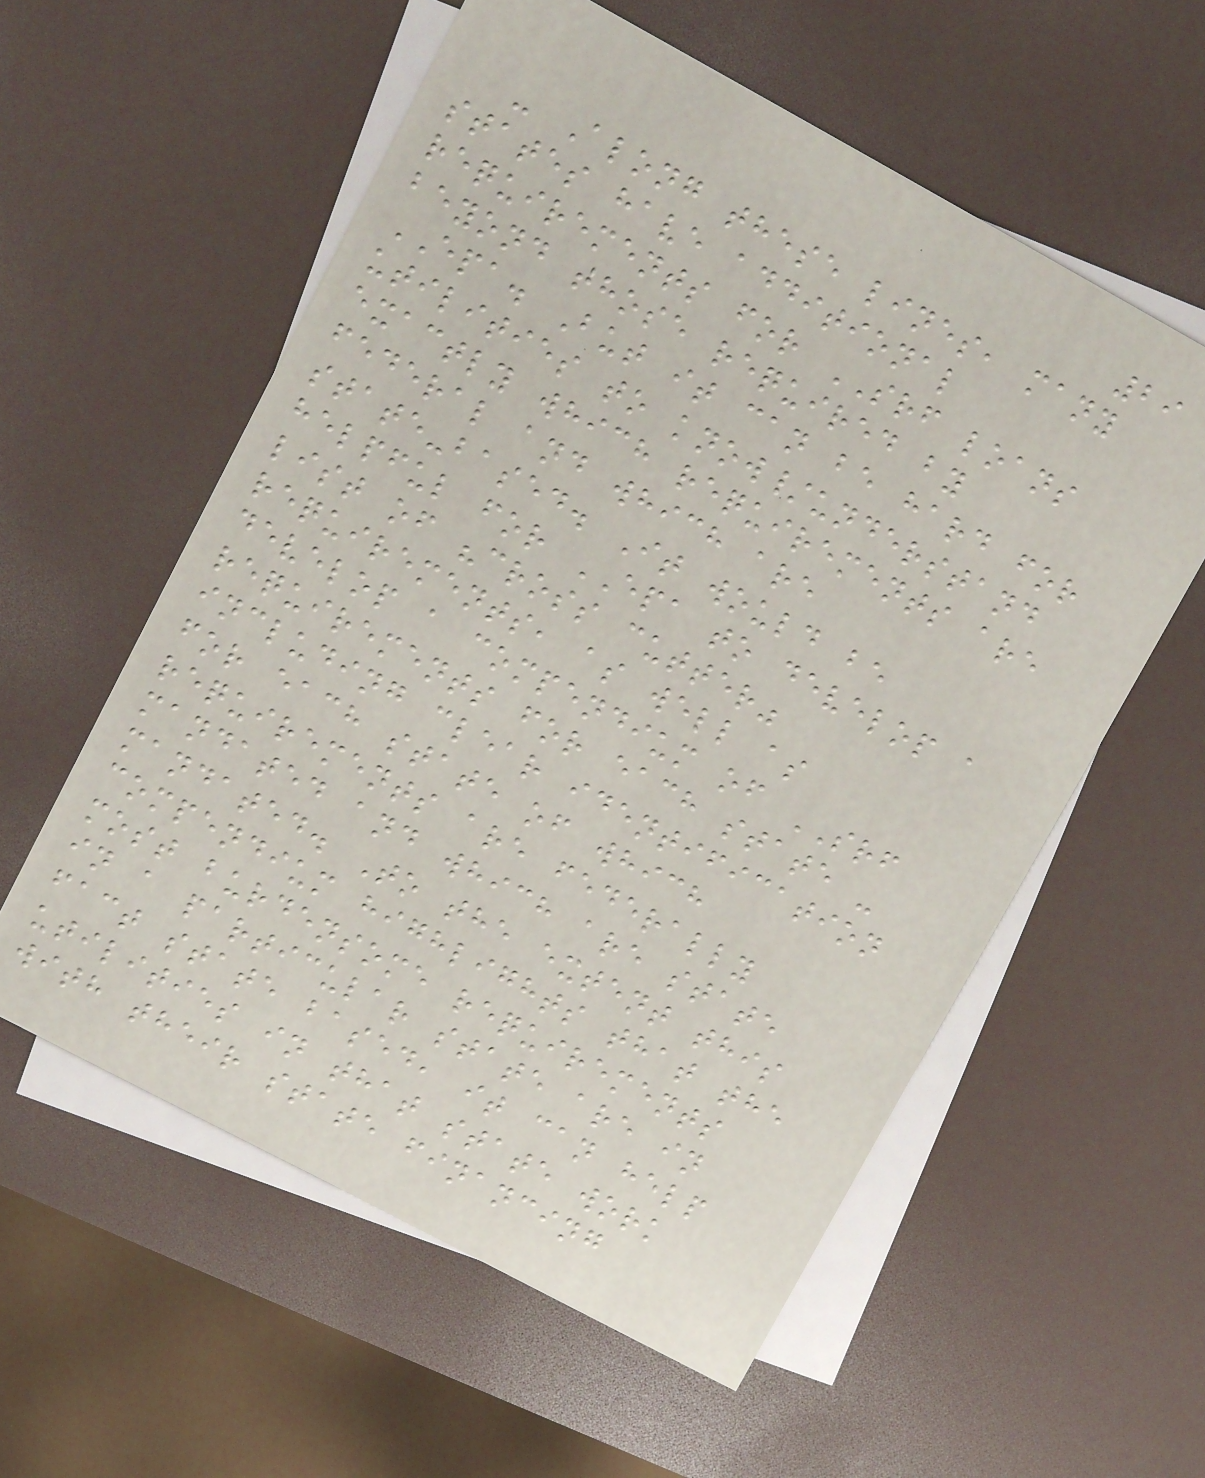29
- Along these lines, many
states have additional
requirements for SRF loans
beyond those required by
EPA. But it can be hard for
utilities to know/understand
exactly which requirements are
federal and which are
state-based. It would be
helpful for EPA to develop a
list of "cross cutter"
requirements, as well as
develop a compendium of SRF
requirements for each state -
including clear identification
for each state of which
requirements are federally
mandated and which are state
mandated. To the extent this
compendium highlights that the
most burdensome requirements
in a particular state are in
fact state based, it can help
utilities in that state work
with their state financing
